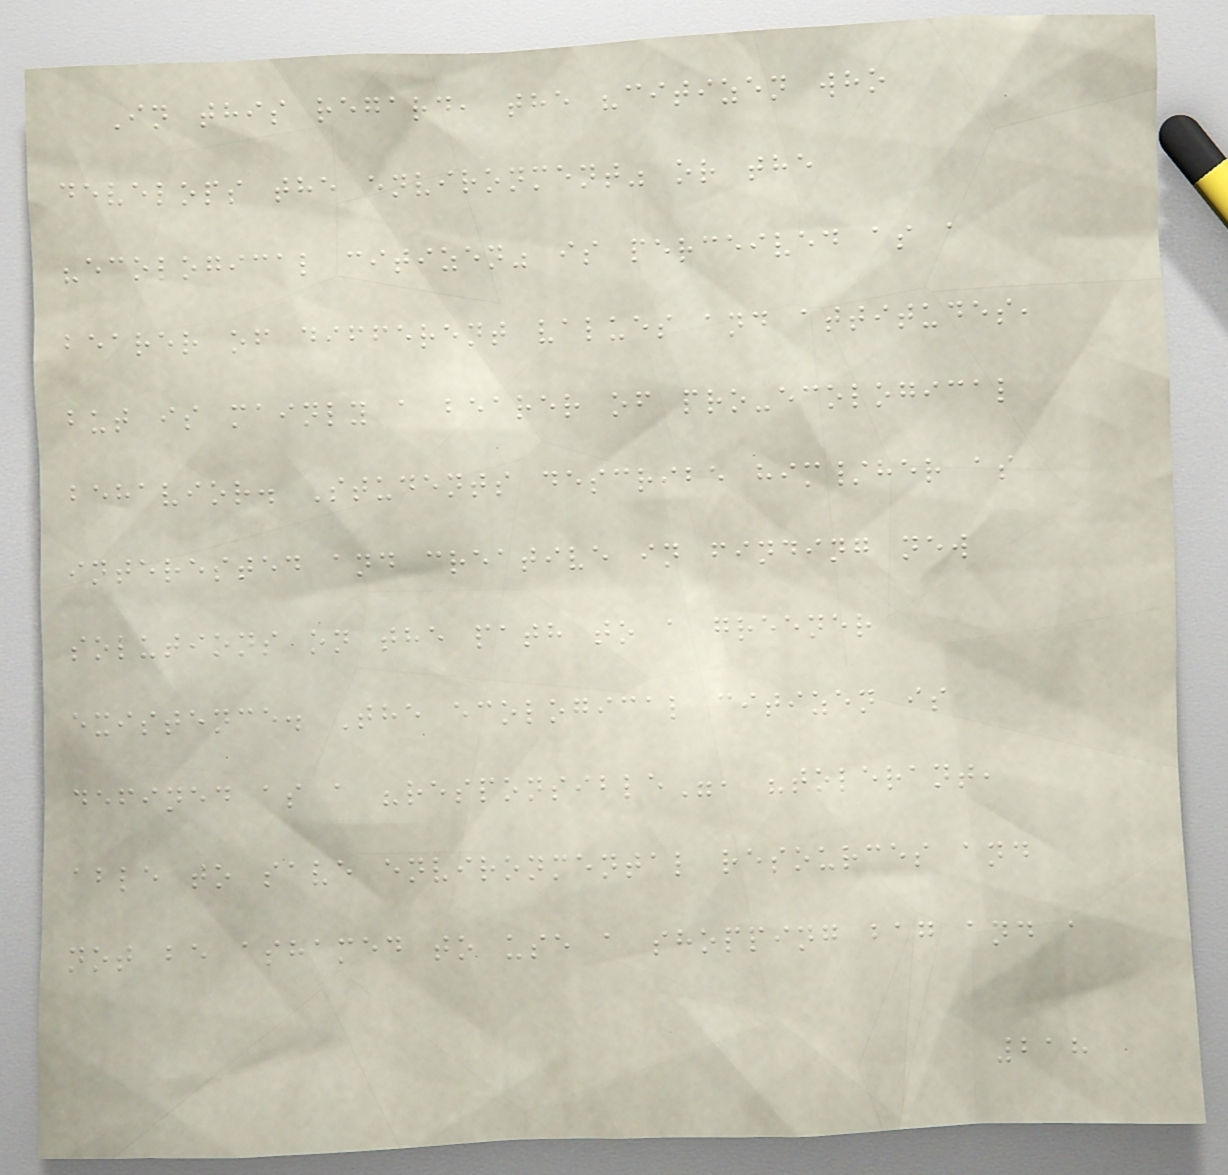In this regard, the "citizen who
develops the environment" or the
"ecological citizen" is perceived as a
bearer of different values and attitudes,
but is mainly a bearer of pro-ecological
behavior. Students describe him/her as
interested and creative in finding new
solutions on the path to a greener
existence. The ecological citizen is
defined as a "responsible", "tolerant,
able to save environmental resources and
not be ashamed to use a shopping bag and a
218
